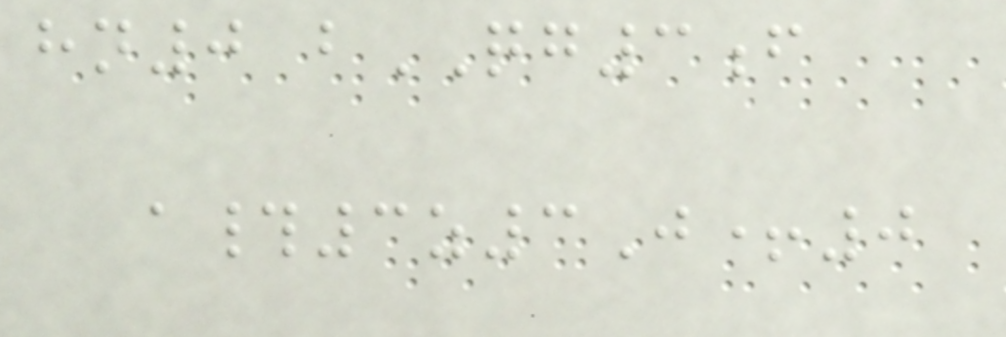hn0 bQG3f
a#3z3J+0
